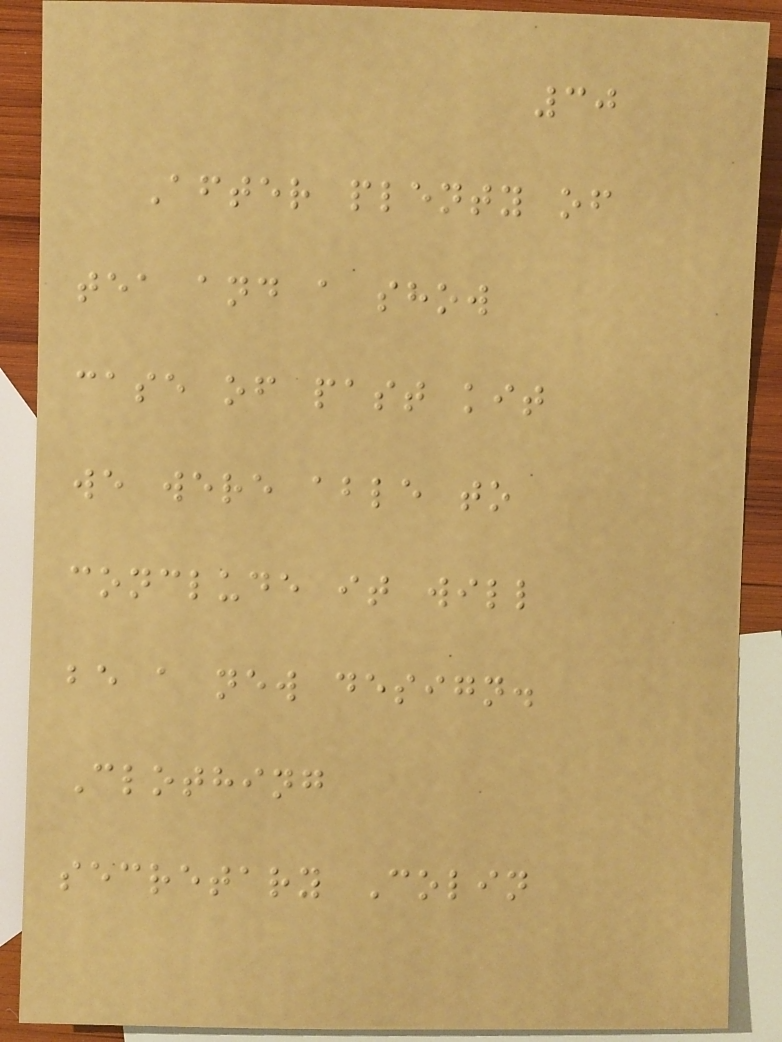30
After plenty of
tea and a show
case of past kit
we were able to
conclude it will
be a new design.
Clothing
secretary Colin
